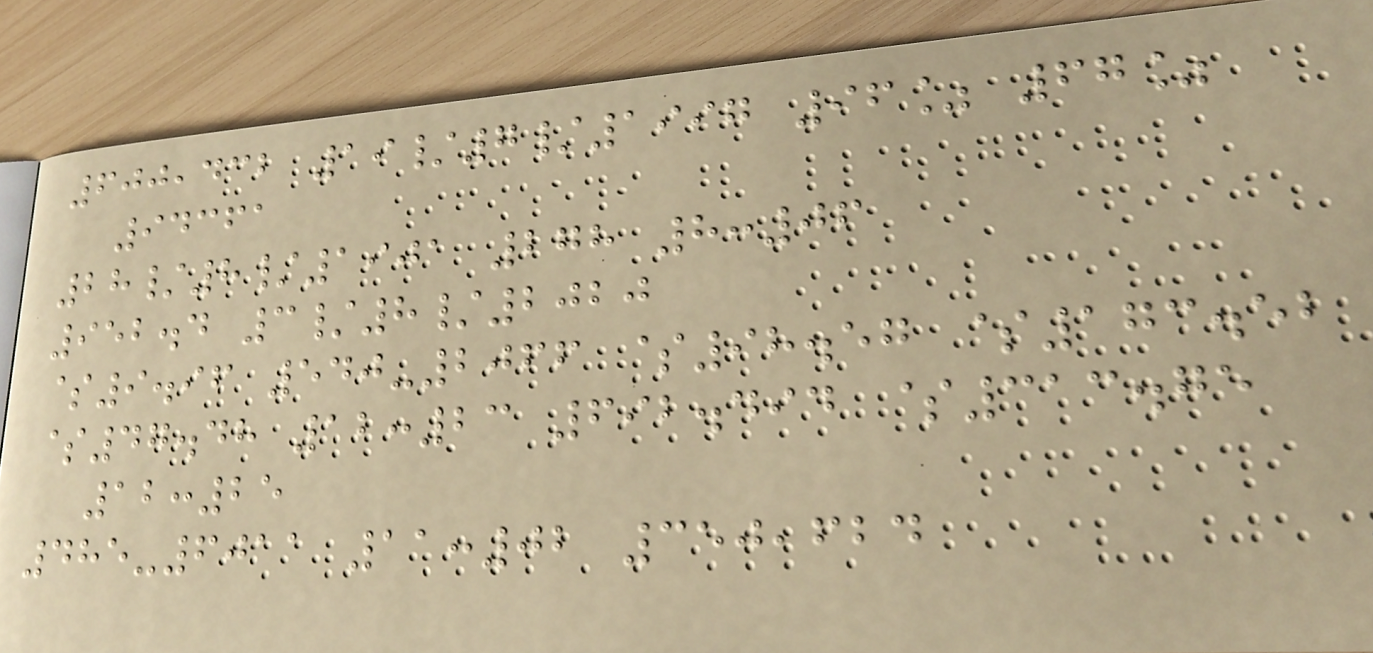600,432 19/7/1997 96% 67%
94361
28/8/1901 278 8:06
952.4 3/8/2020
$9.96 540-2066 $98.57 $173.52
$47.48 12:23 692.494 $313.75
12:25
485-6011 11:02 350,624
